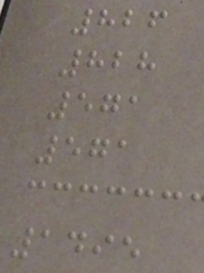826
828
571
571
1495
